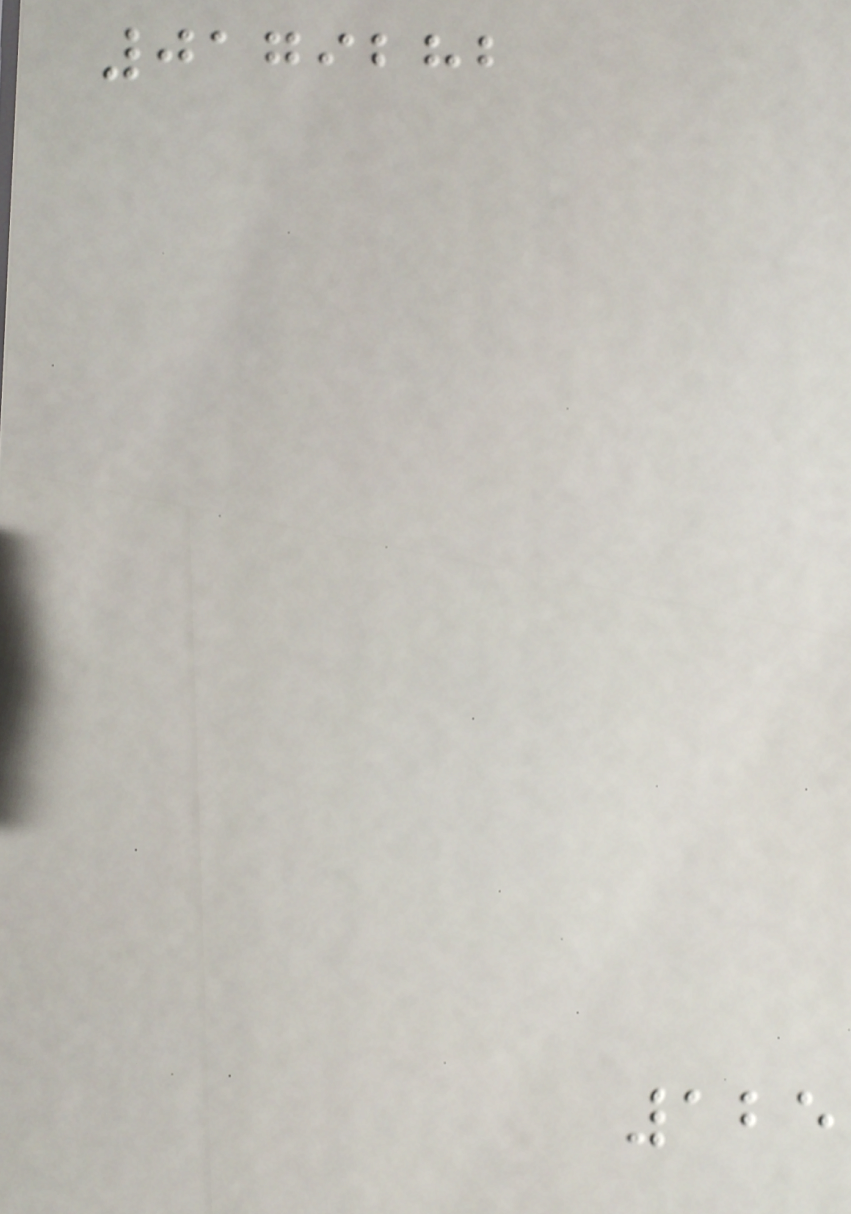0179282
125
